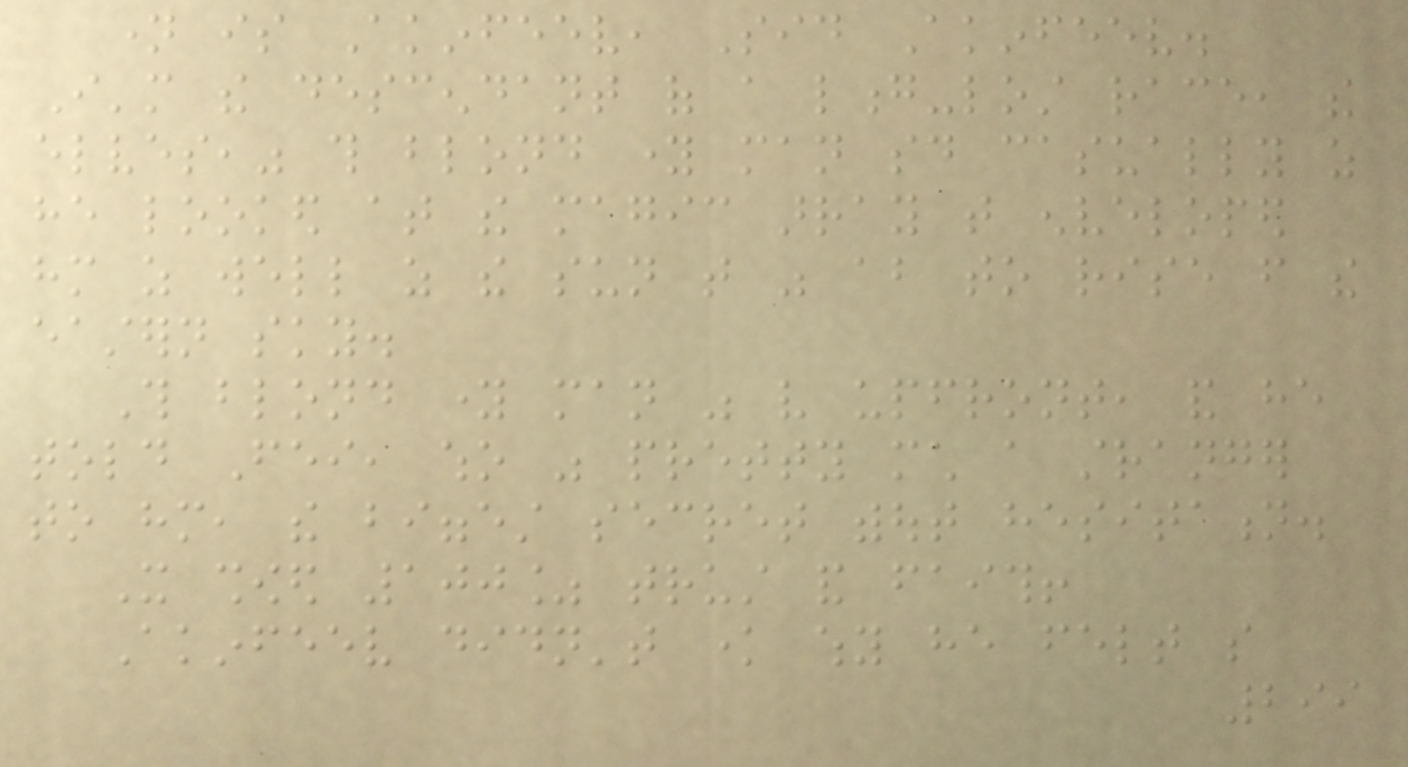name is Akinfeev, Sid Akinfeev.
I'm the descendant of a long-lost race, the
elves," this blond young man said casually as
he looked at the magic array that enveloped
him as well as the sun that was about to rise from the
eastern sky.
This blond young man was very upfront, and he
told Fei, who was pretty much a stranger
to him, the biggest secret without hesitation.
It showed 100% trust and faith!
Akinfeev didn't know why he felt so
299
